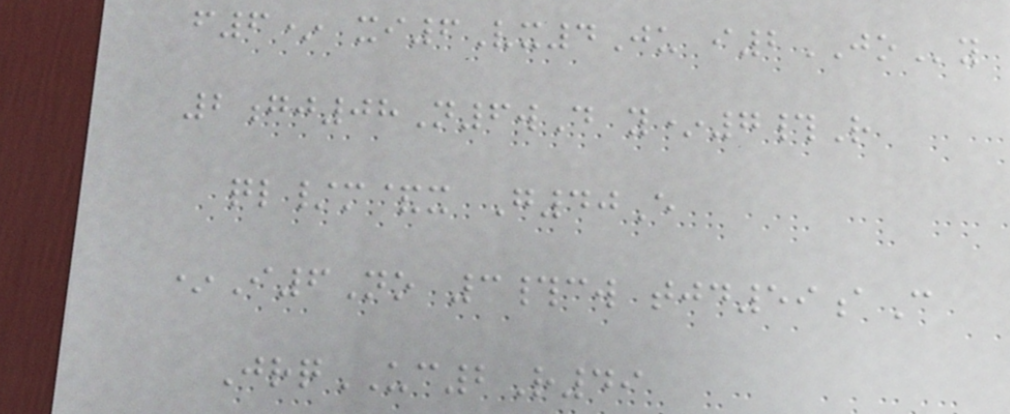f6* xi6Vx4Ju i2JOy
2gj08N6wD y*7#R
ql/m&x G40E
*I6No 3#cw tjd59aC
JrqUC2R49
